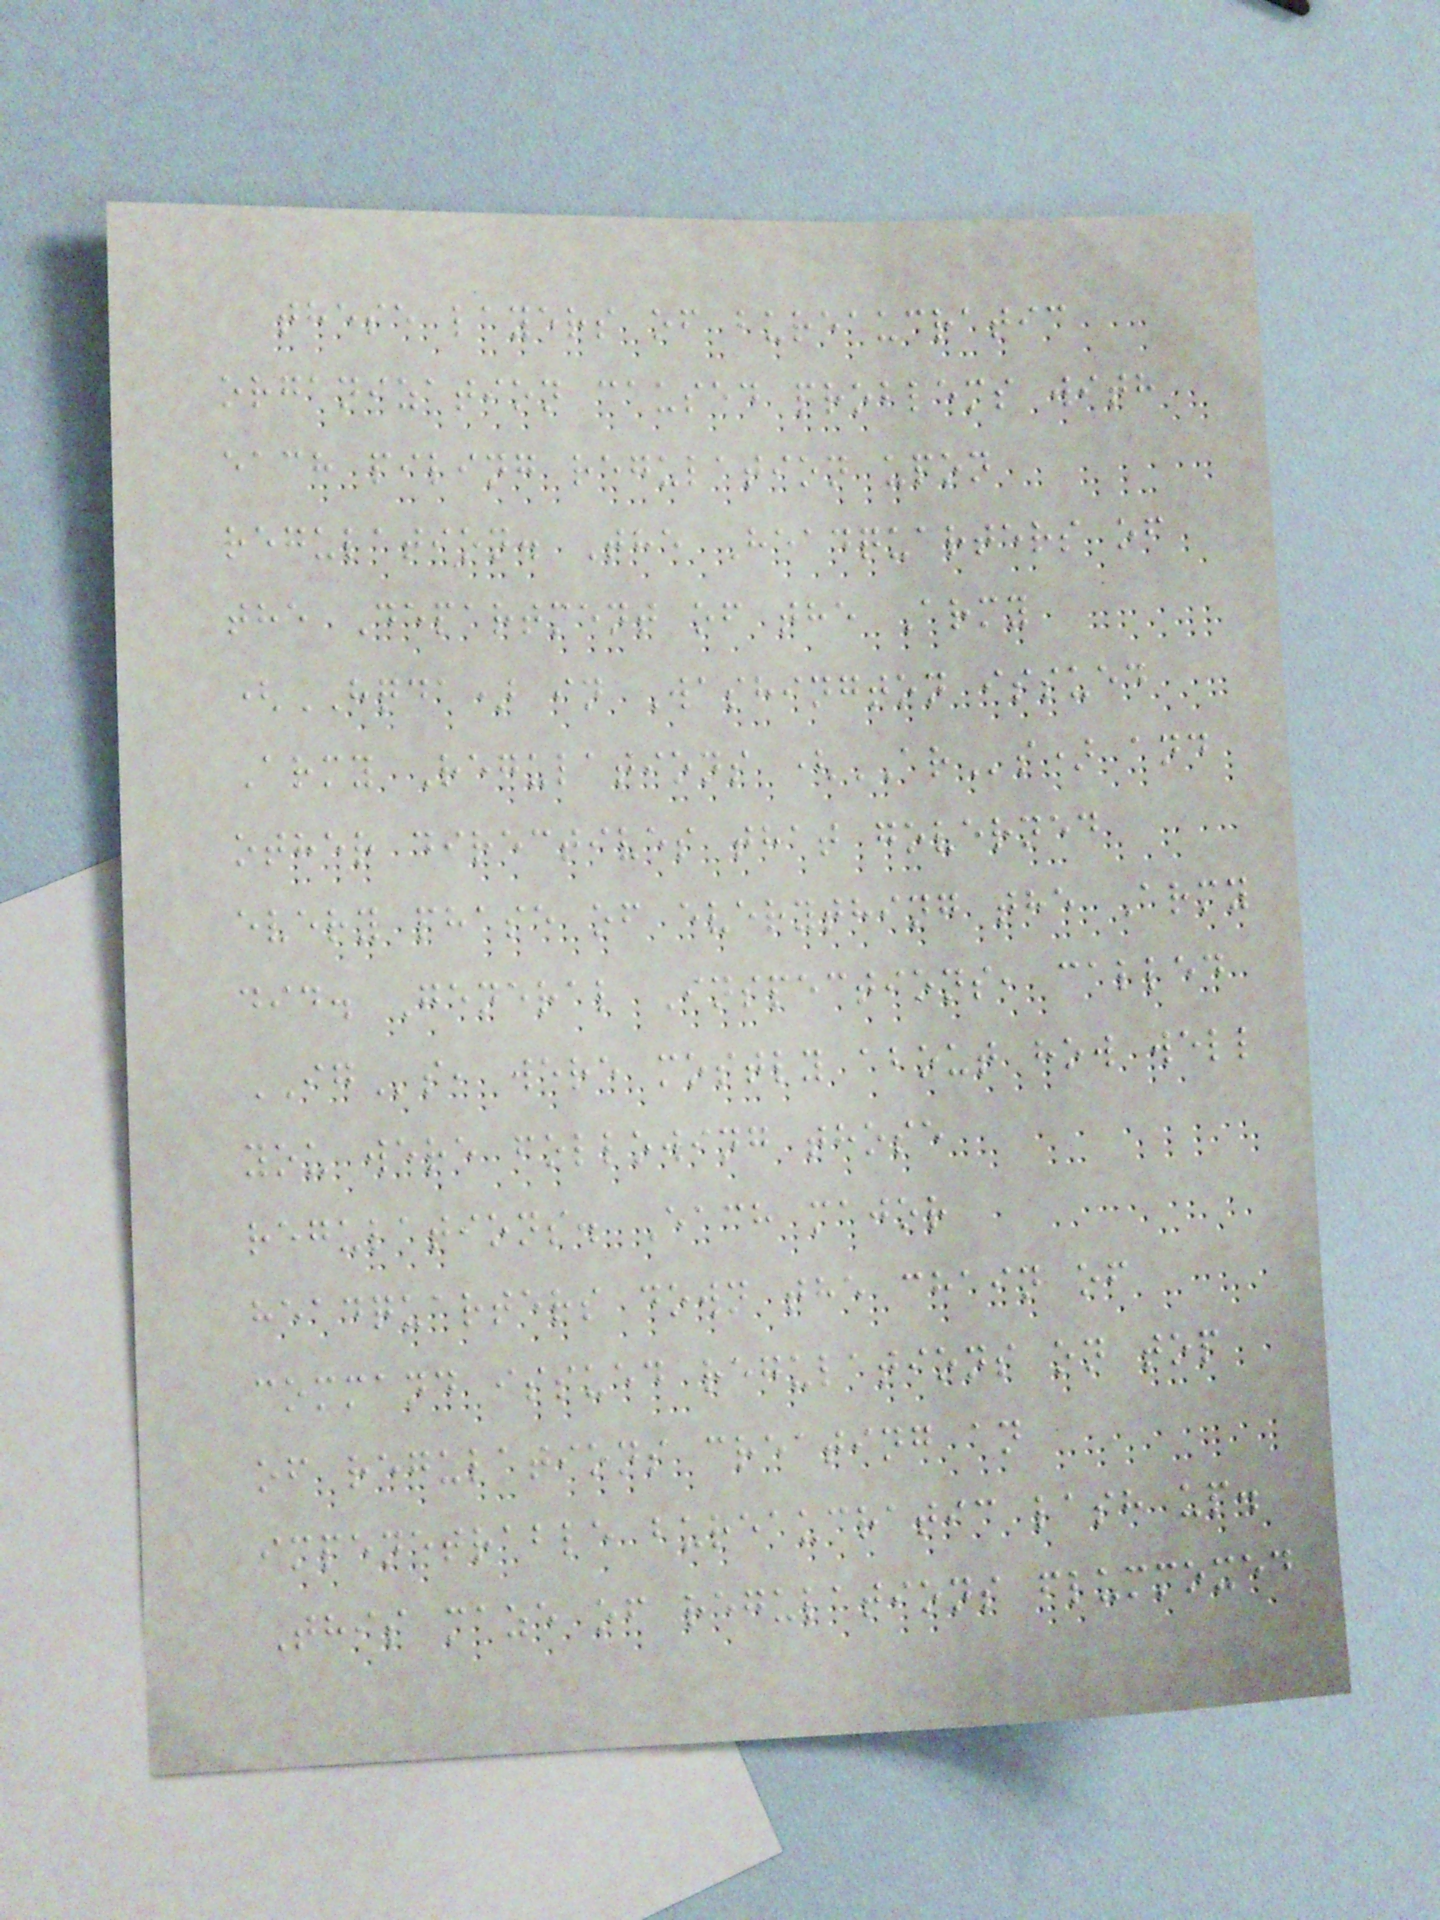these layers of bureaucratic
organization caused problems with
each piling regulation upon
regulation. The Headquarters of
the Department of the Army
(HQDA) in Washington issued
Army Regulations (ARs) and
other directives that governed
every phase of everything the Army
did. General Inspections, called
IGs, were mostly about how well
you were following those
regulations. Each major
headquarters down the chain of
command issued regulations on top
of regulations creating an
impenetrable bureaucratic lash up.
This maze of regulations flummoxed
